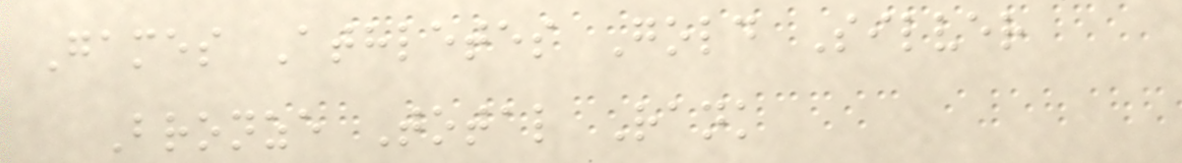Games Athletes Gold Silver
Bronze Total Rank
